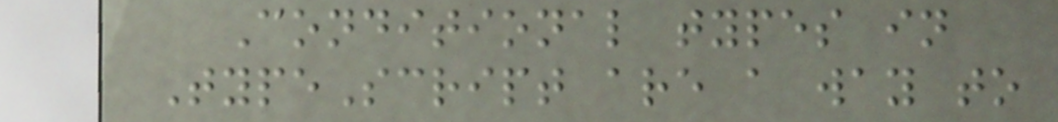Conditional types in
TypeScript are a way to
